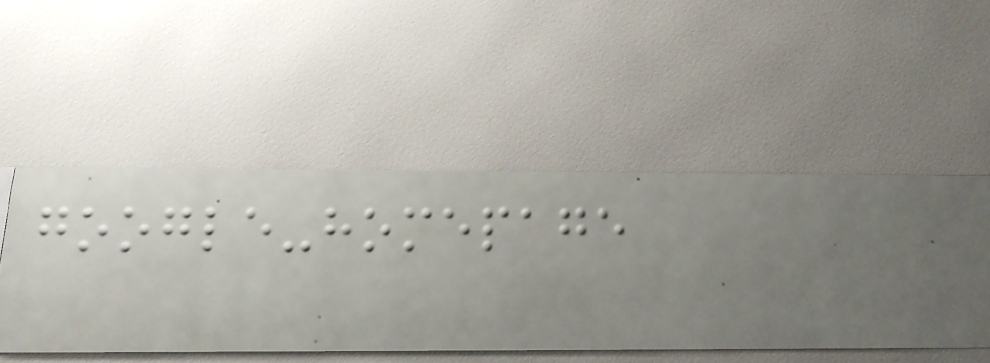google-homepage
